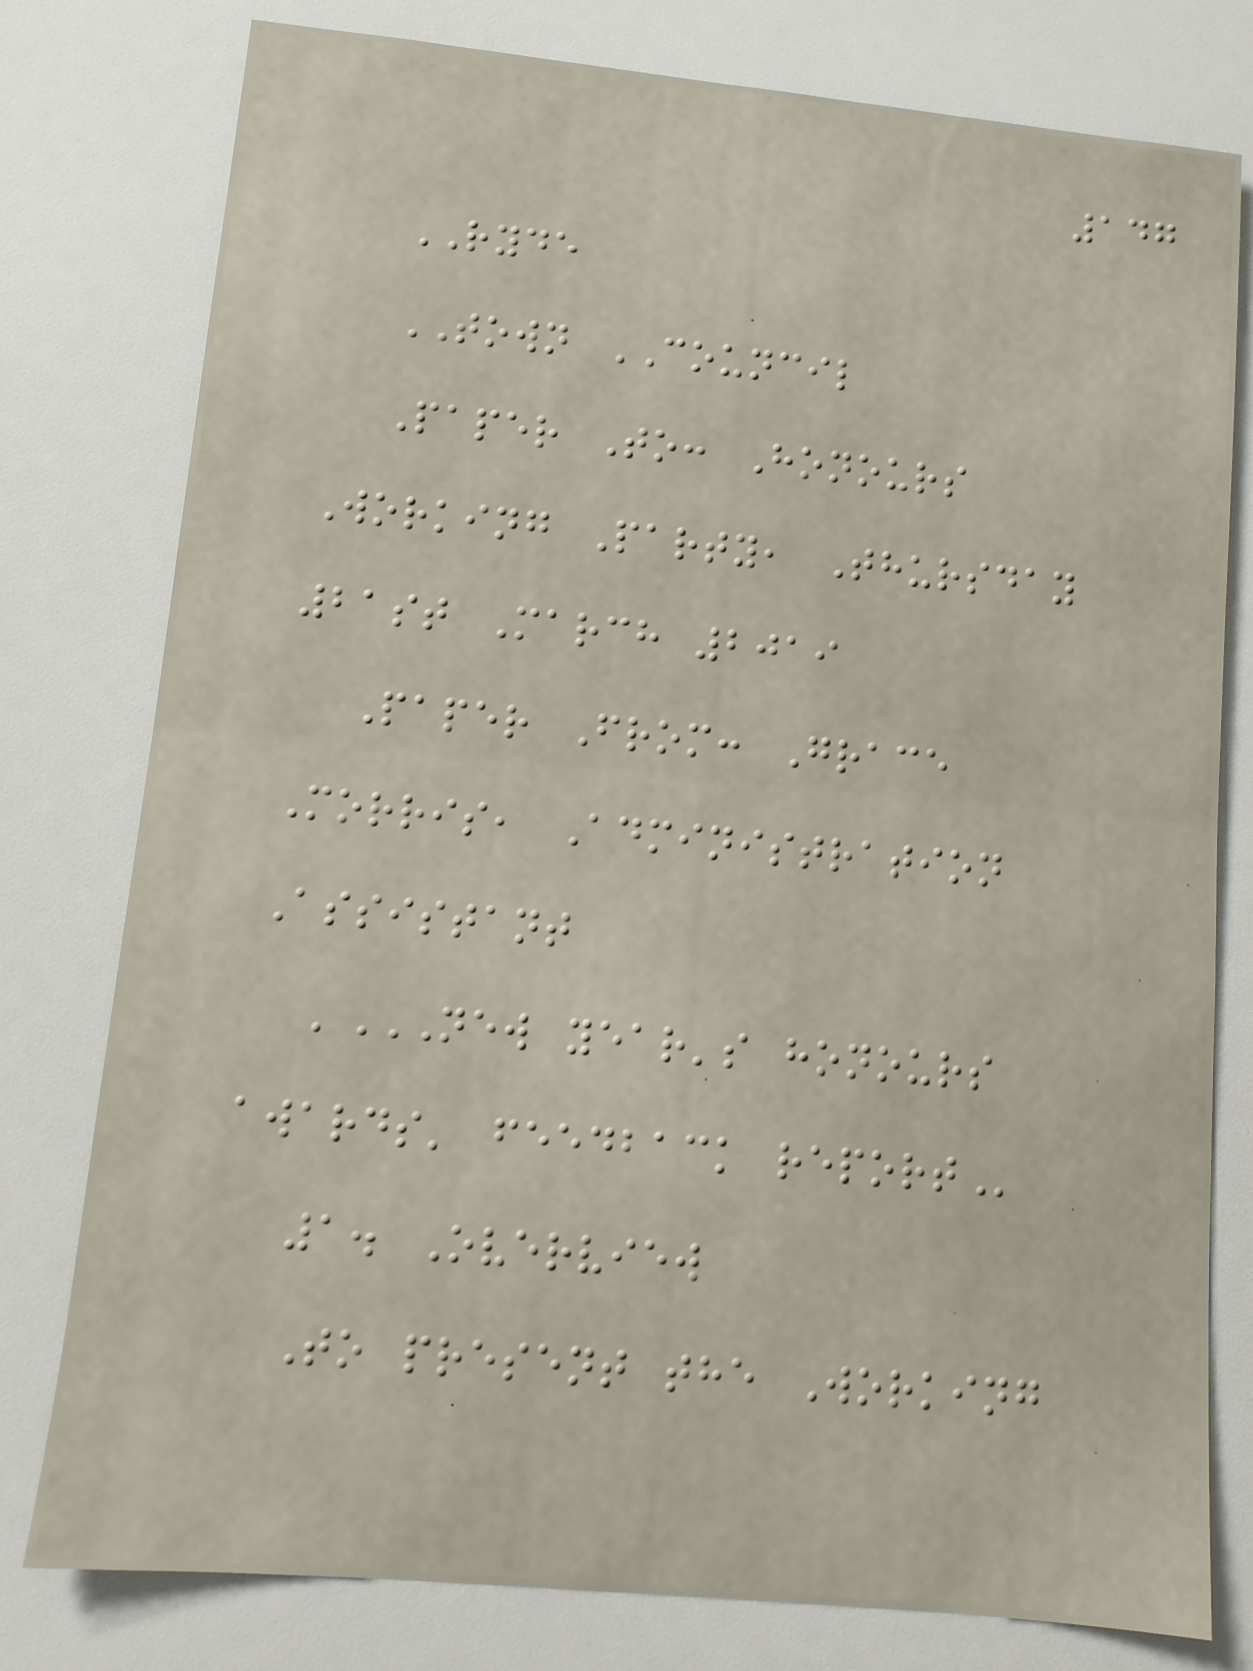147
RYDE
TOWN COUNCIL
Paper To: Honours
Working Party, Thursday
21st March 2019
Paper From: Grace
Morris, Administration
Assistant
'NEW YEAR'S HONOURS
AWARDS' FEEDBACK REPORT
1. Overview
To present the Working
